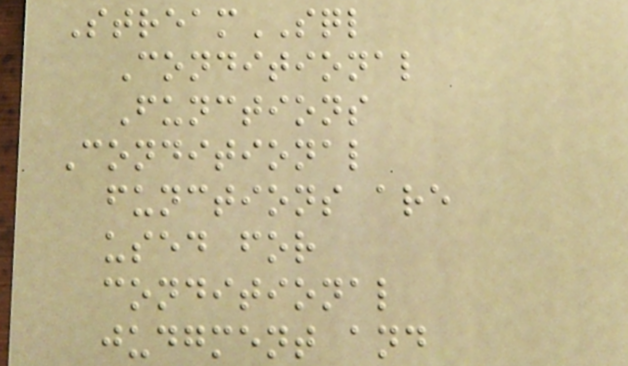StreamSQL
Conditional
Functions
Conditional
functions are
used for
conditional
judgment and
